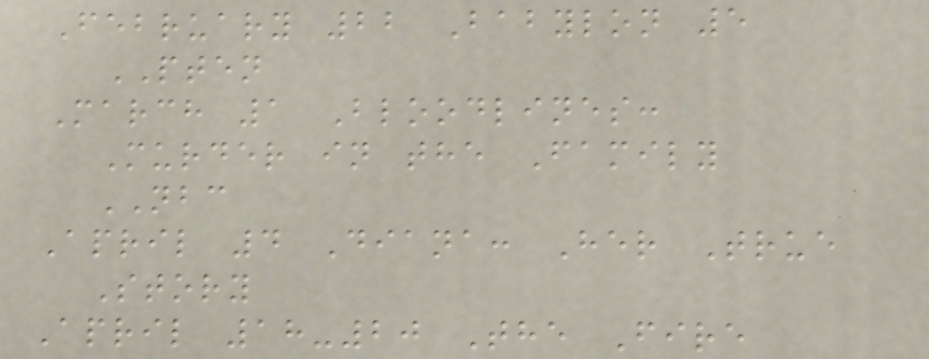February 22 Babylon 5
PTEN
March 1 Bloodlines:
Murder in the Family
NBC
April 4 Diana: Her True
Story
April 18-20 The Fire
